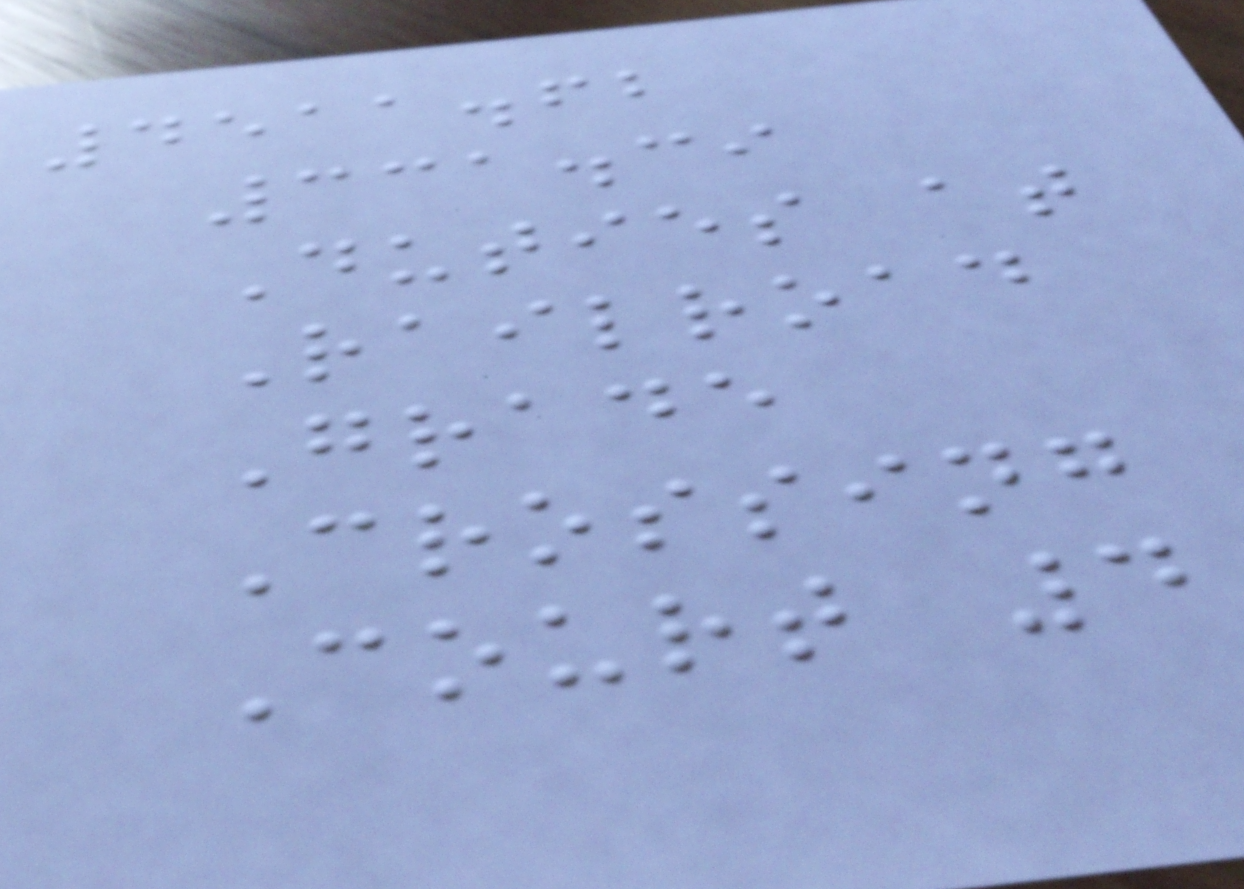4511.62
331.39
Duties at
Railroad
Grade
Crossing
Court 4
